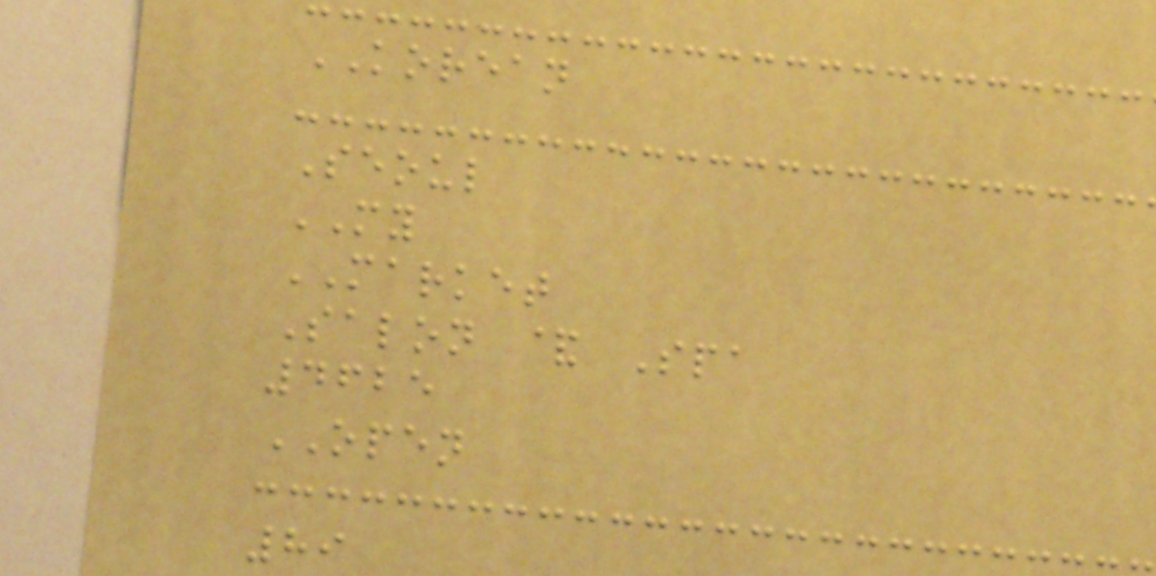KOREAN
Seoul
MY
MARKET
Salon & Spa
4625
OPEN
89
